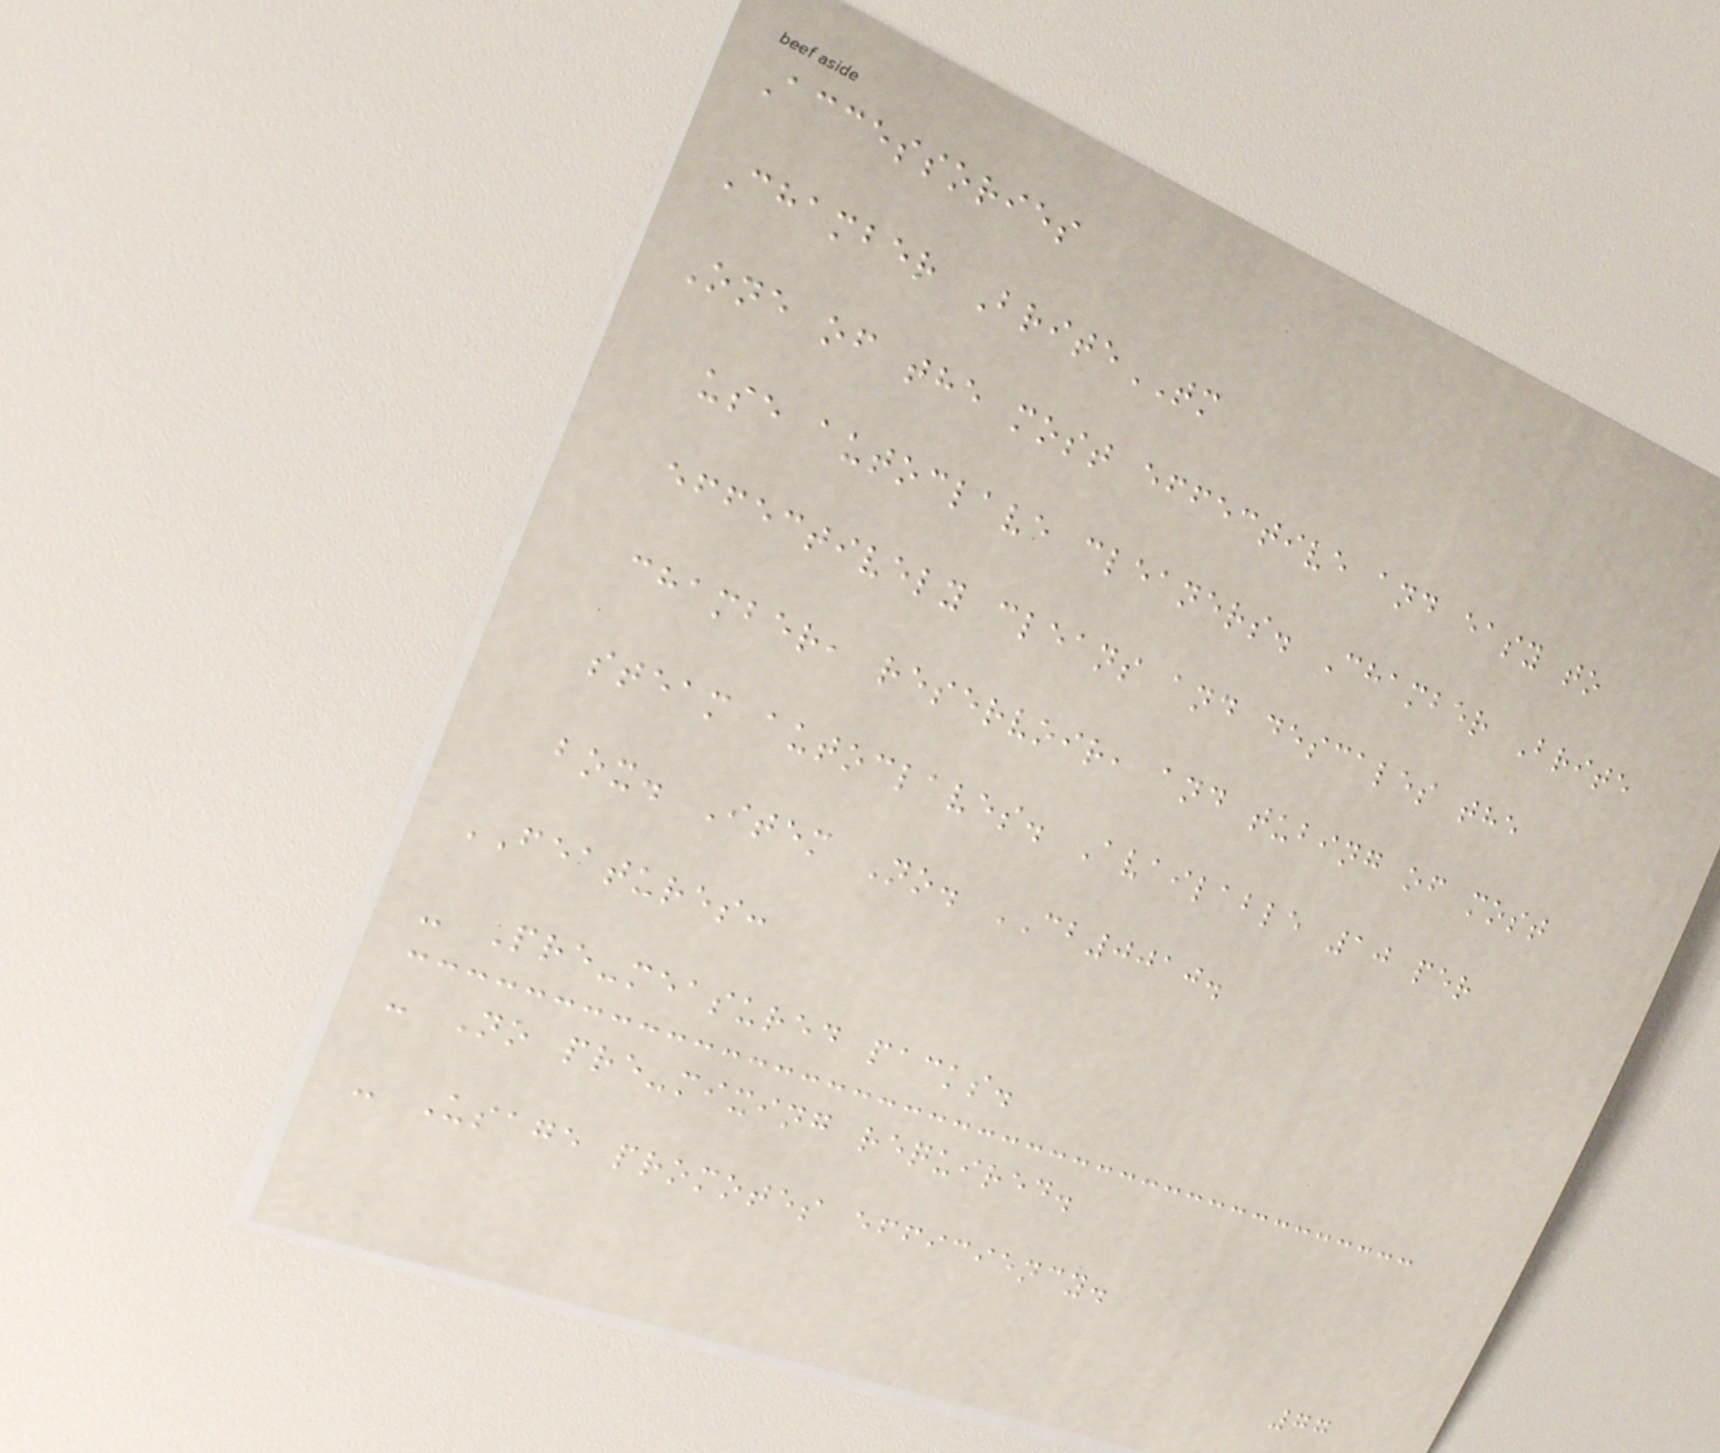Accessories
Chamber BriteTM
One of the most effective and easy to
use autoclave cleaners. Chamber Brite
effectively cleans and descales the
chamber, reservoir, and tubing of most
steam autoclaves. Available 10 per
box. Item No. CB0010.
FEATURES:
- Pre-measured packs.
- No pre-mixing required.
- Usage promotes efficiency.
77
